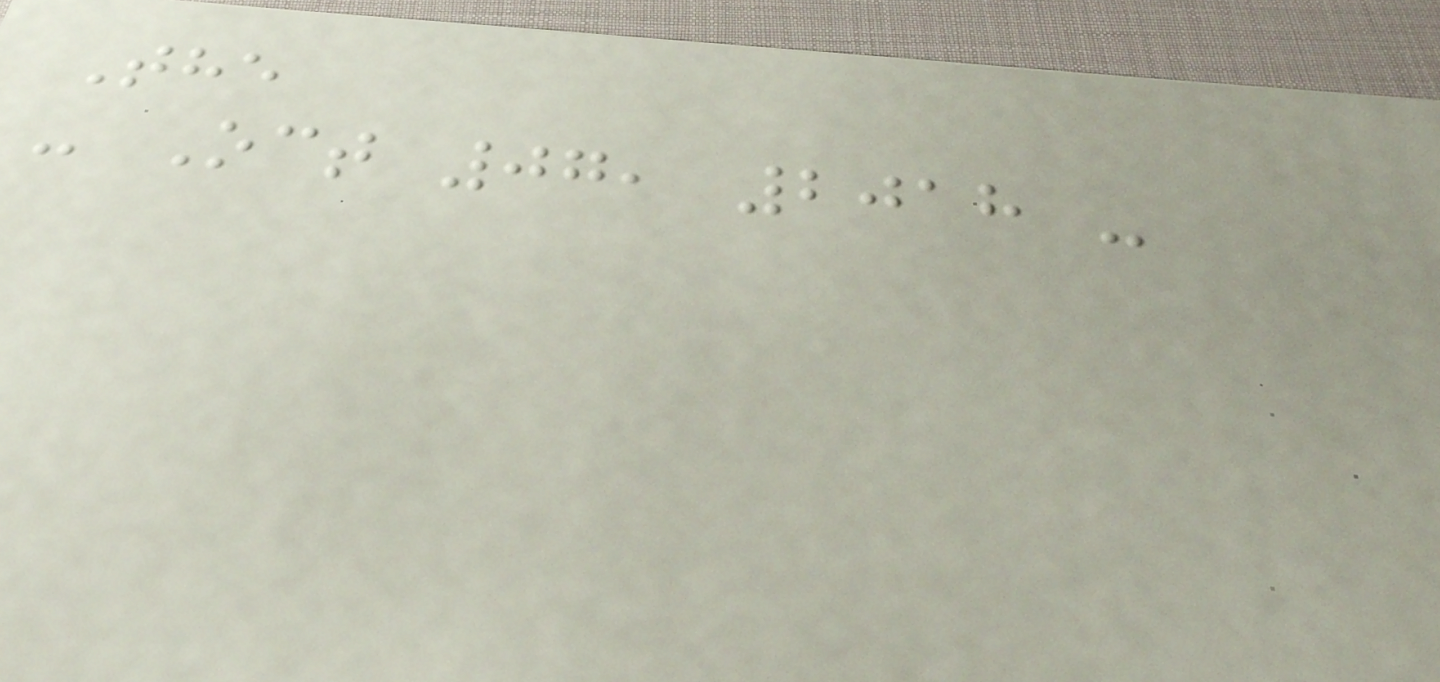The
- Oct 07, 2018 -
